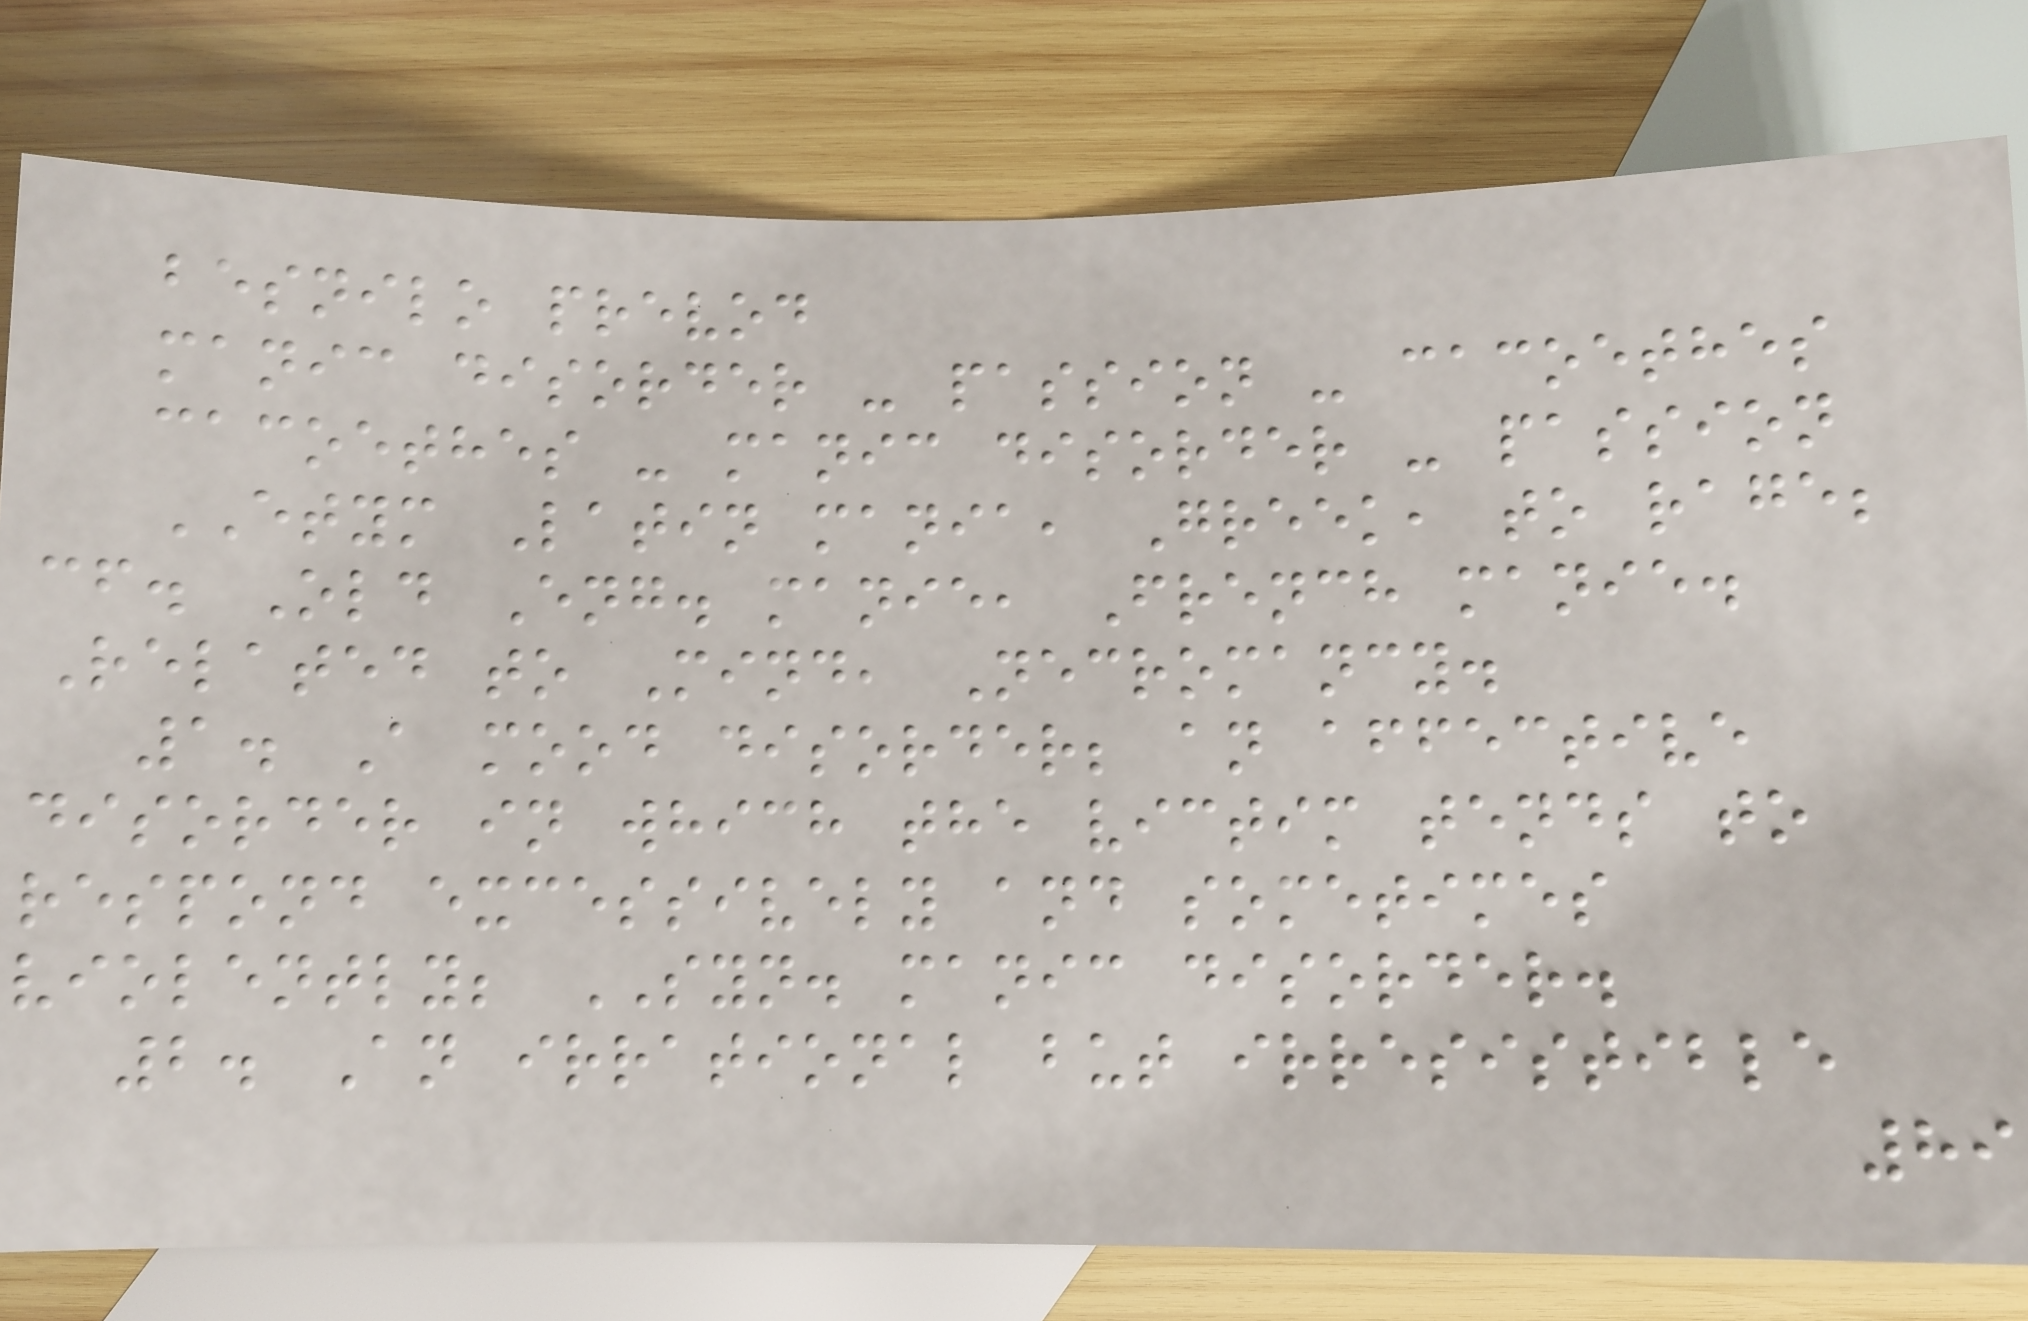besnilo prevod
manic disorder - passion - cacoethes
cacoethes - manic disorder - passion
ETYM Latin mania, Greek, to rage;
cf. Old Eng. manie, French manie.
Related to Mind, Necromancy.
1. A mood disorder; an affective
disorder in which the victim tends to
respond excessively and sometimes
violently; SYN. manic disorder.
2. An irrational but irresistible
89
